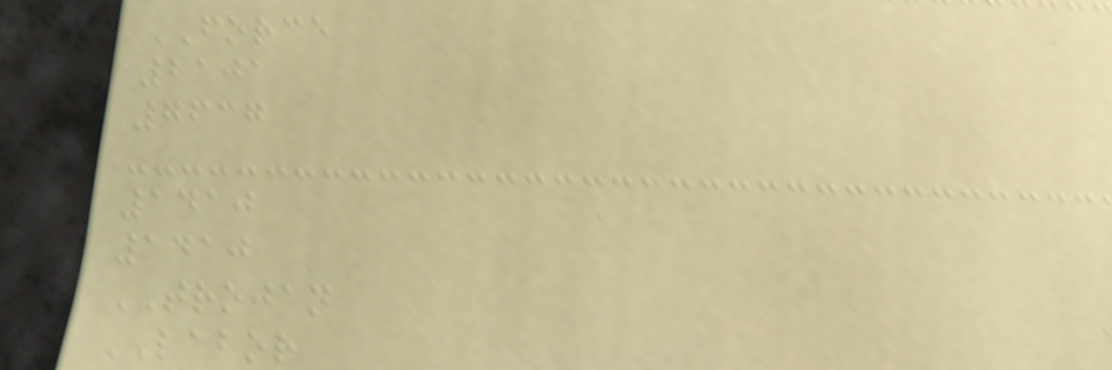FORCE
2101
7637
1410
1410
TROJAN
LABOR
